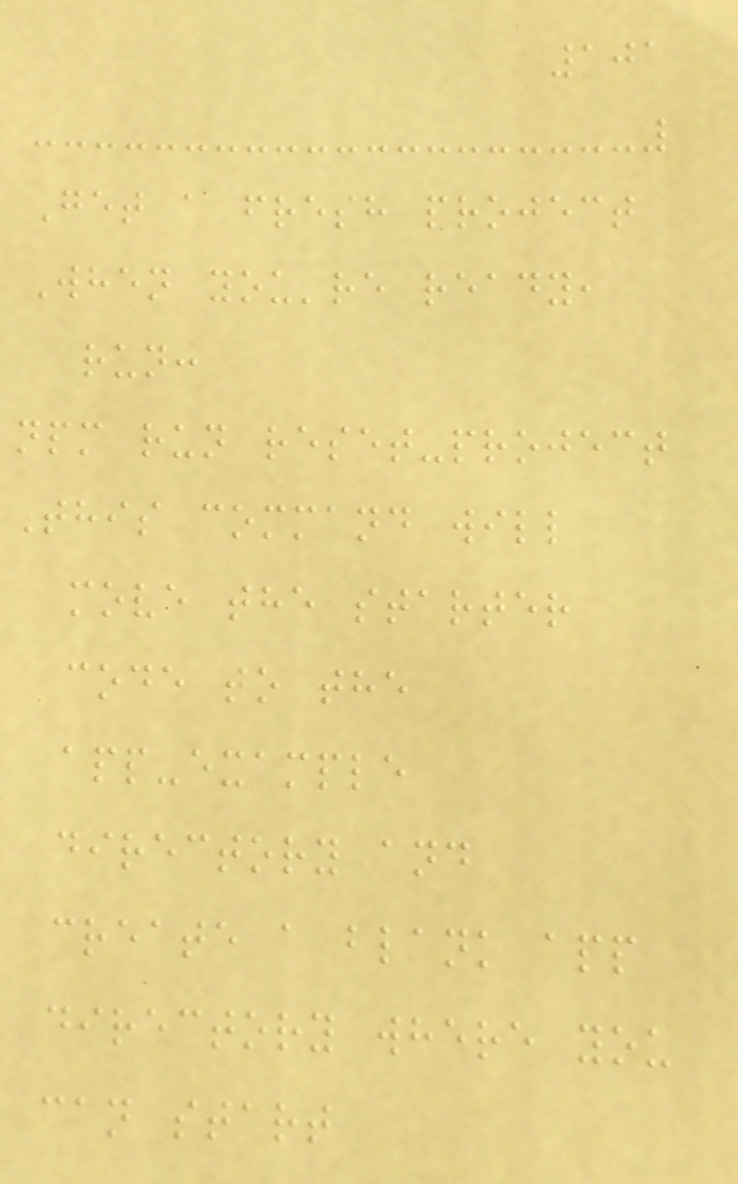101
Get a fresh project
When you're ready,
run:
npm run reset-project
This command will
move the starter
code to the
app-example
directory and
create a blank app
directory where you
can start
